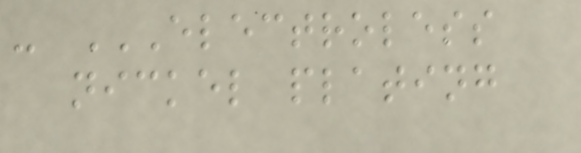- ELECTROLESS
NICKEL PLATING
